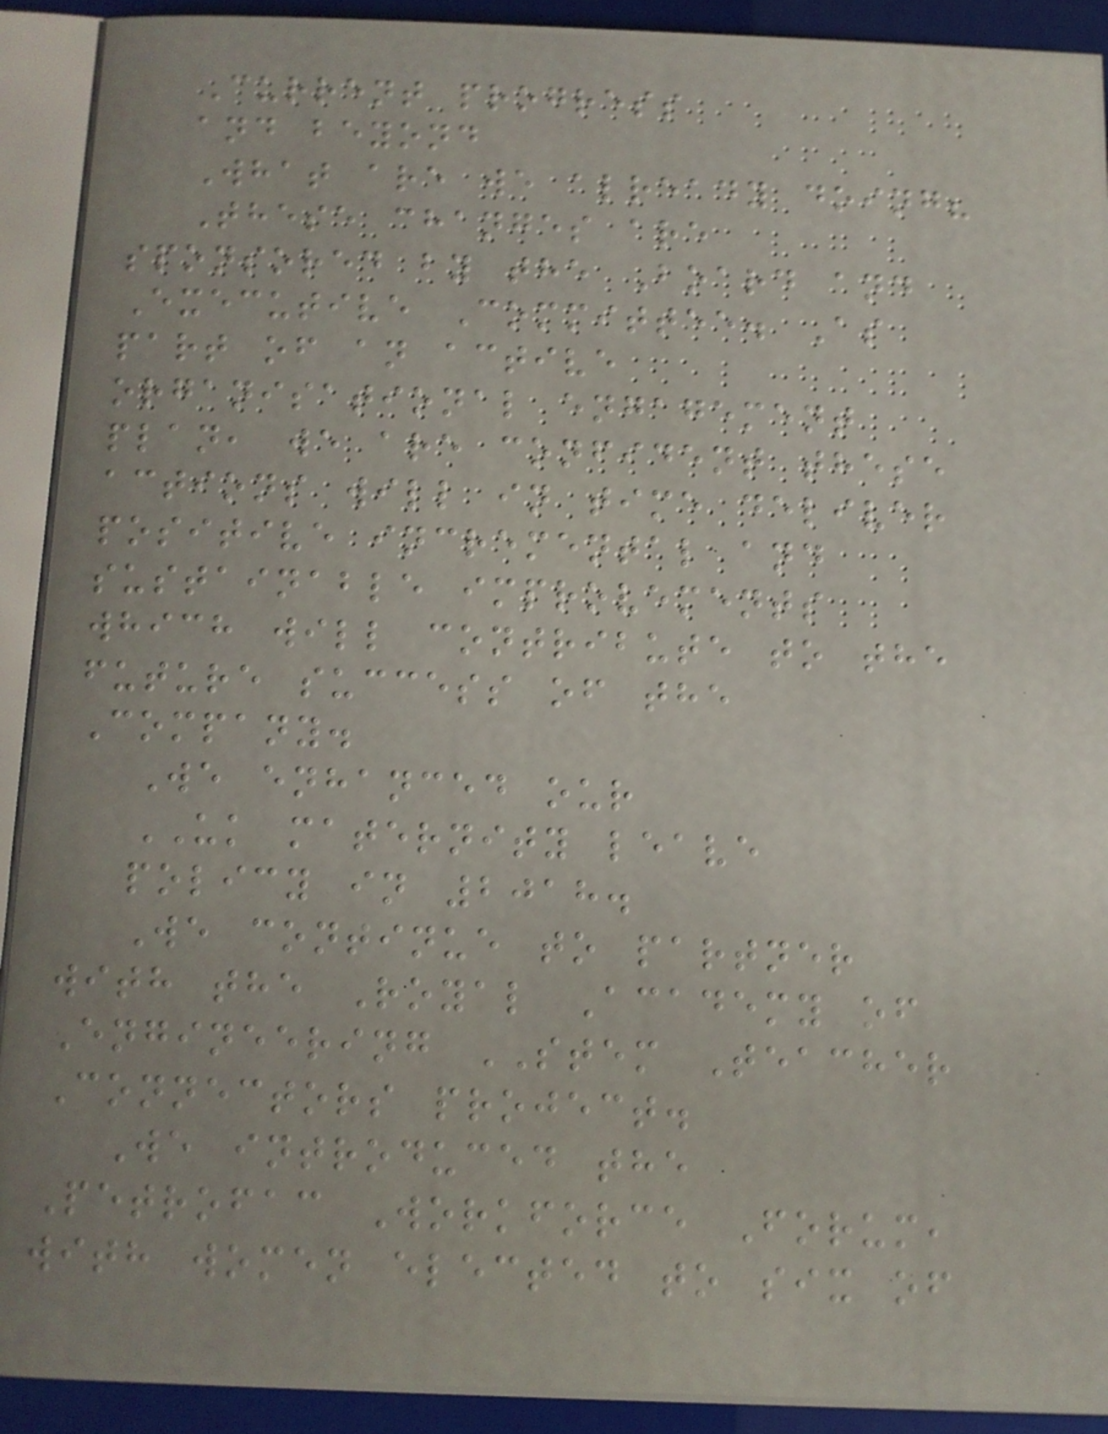Current progress
and beyond
What are we already doing?
These changes are
sponsored by the Board and
Executive Committee. As
part of an active
organisational engagement
plan, we are confident these
actions will in time deliver
positive incremental and
sustainable improvements
which will contribute to the
future success of the
Company.
We enhanced our
UK maternity leave
policy in 2018.
We continue to partner
with the Royal Academy of
Engineering STEM Teacher
Connectors project.
We introduced the
Petrofac Workforce Forum,
with women elected to six of
